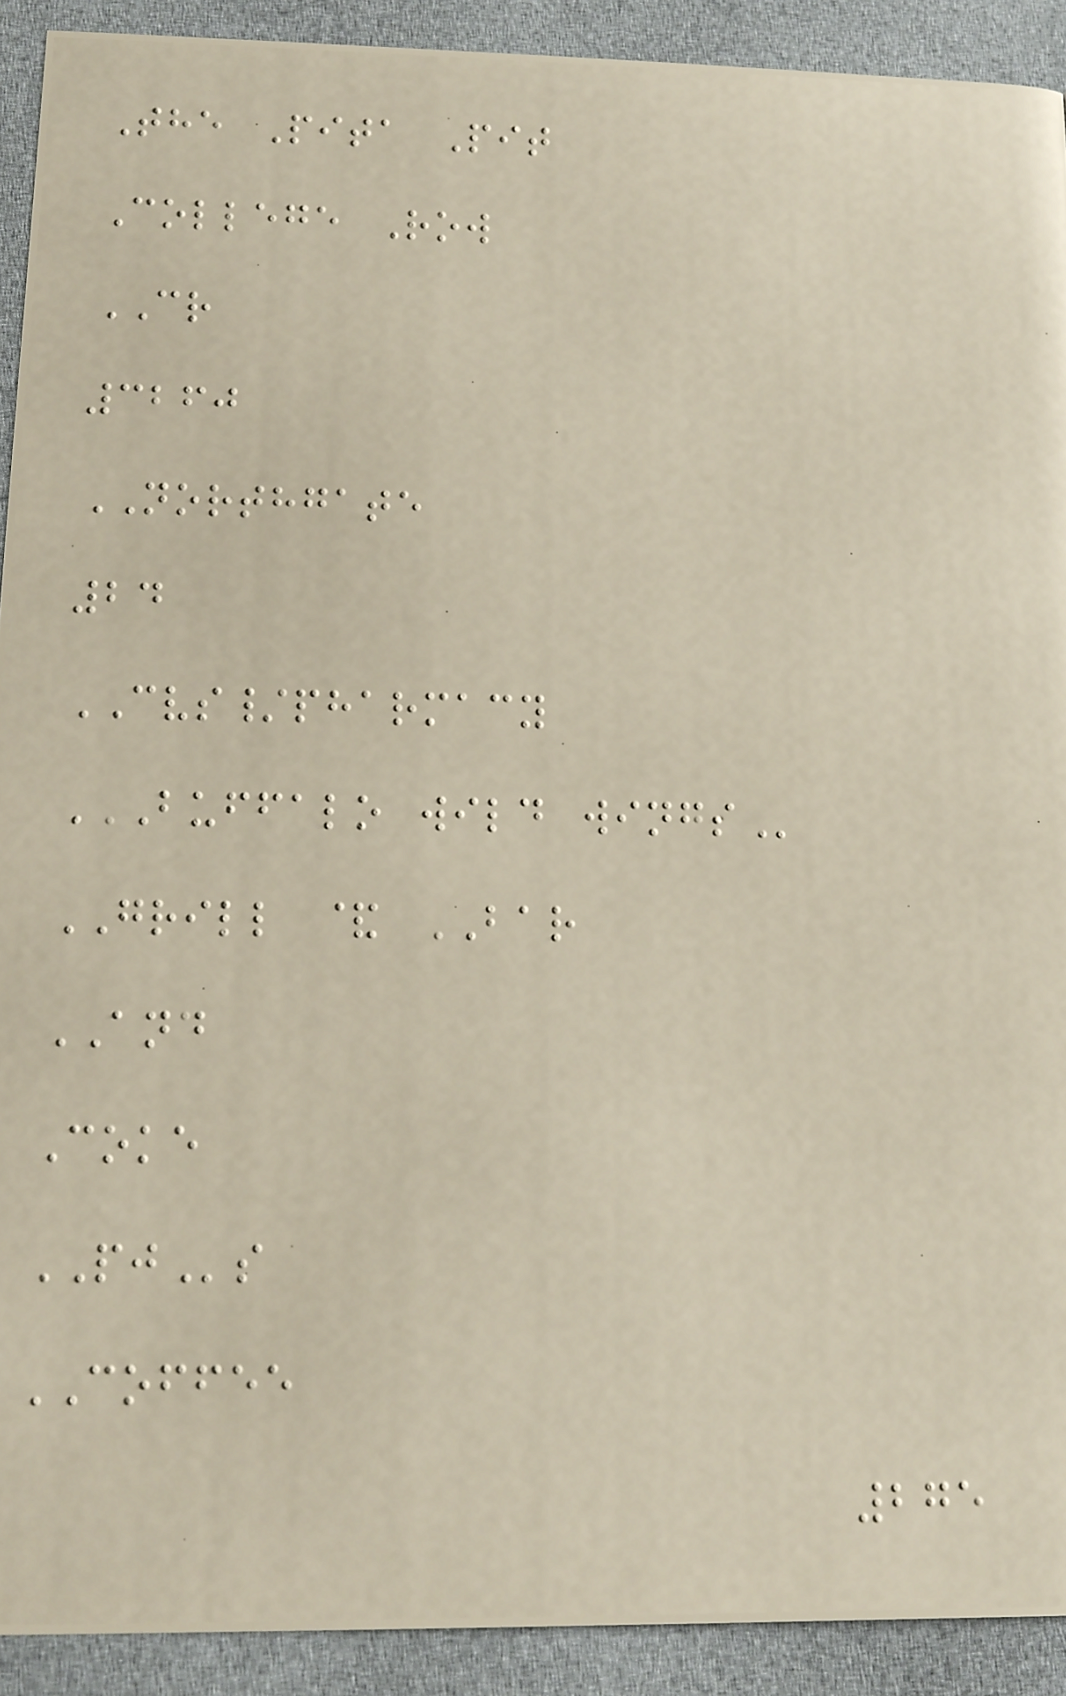The Pita Pit
College Row
CR
3260
NORTHGATE
24
CVS/pharmacy
BUFFALO WILD WINGS
GRILL & BAR
AND
Coke
PJs
COFFEE
275
